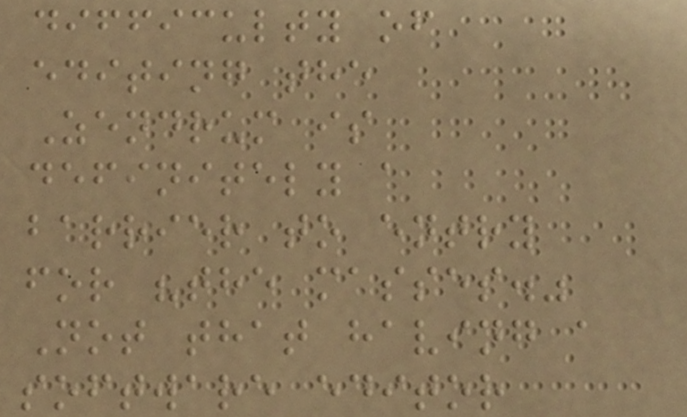difficulty of
editing the
Zendrum is
definitely a
barrier to entry
for "the masses."
Not that having a
software editor
